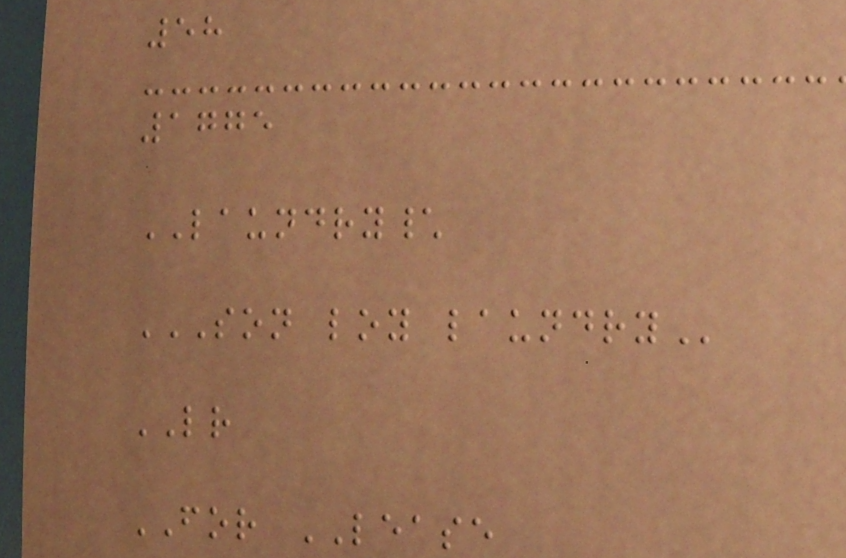58
1775
LAUNDRY\
SON LOY LAUNDRY
LR
FOR LEASE
